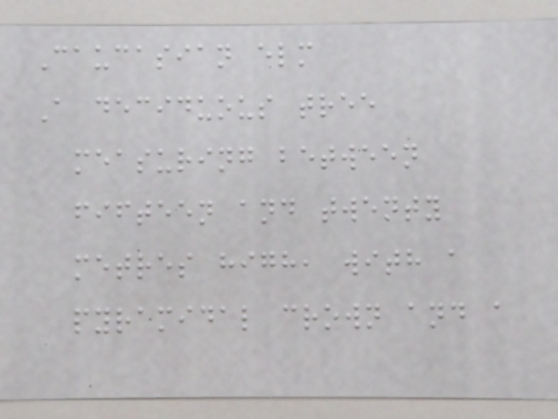Caucasian elm
A deciduous tree
measuring between
fifteen and twenty
metres high, with a
pyramidal crown and a
